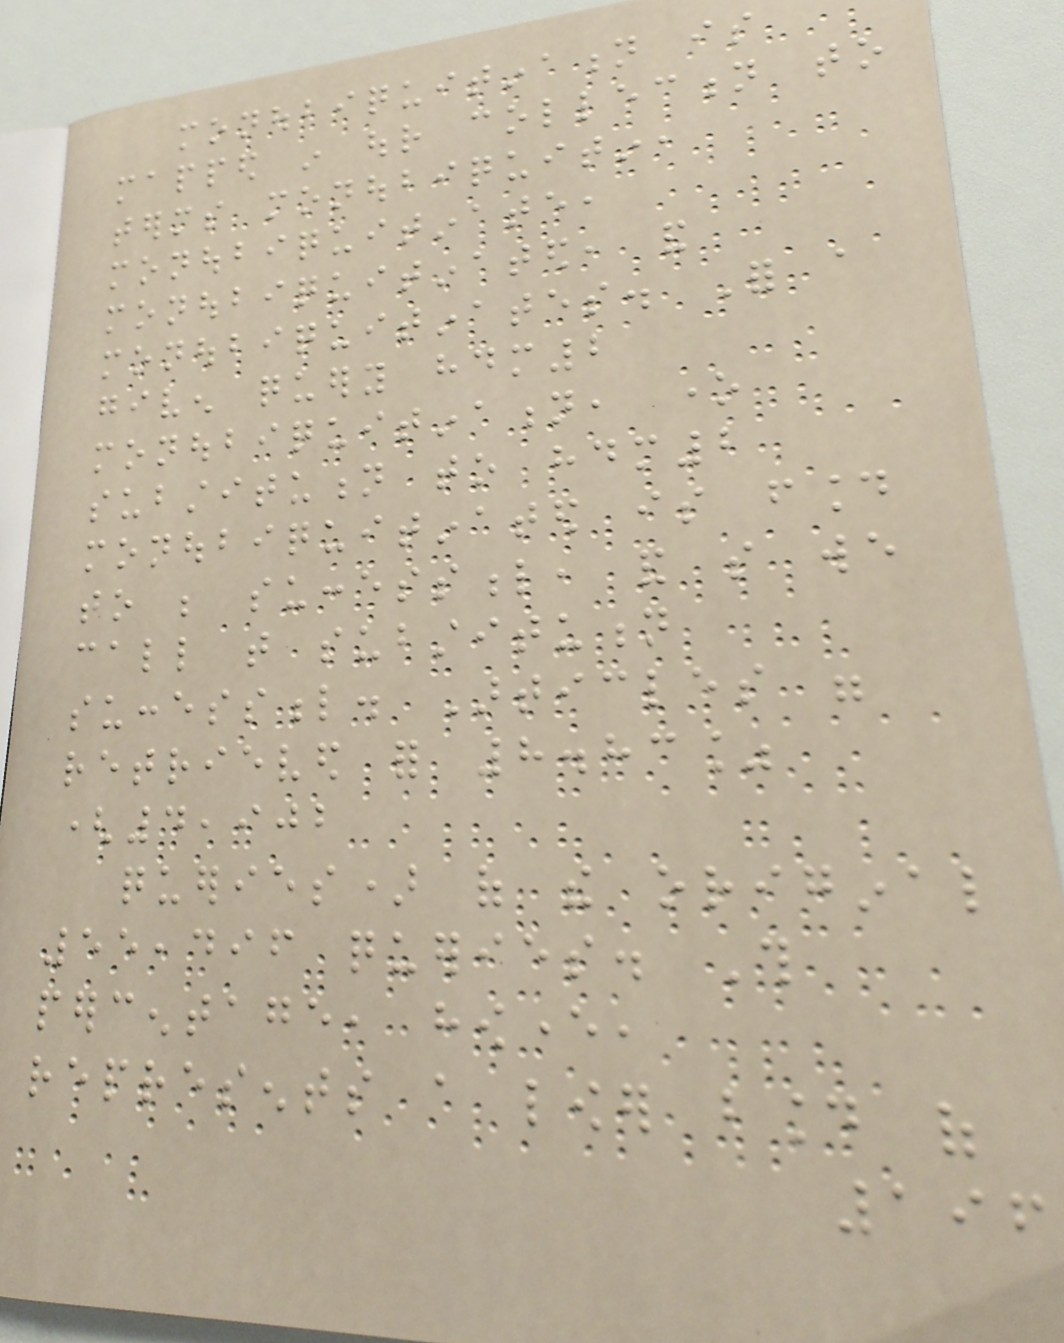monoubiquitination is
mapped in our collection to
terms monoubiquitin,
monoubiquitinate,
monoubiquitinated, and
monoubiquitinates. For a
given query hdm2
monoubiquitination, one
substitution to hdm2
monoubiquitinated is found
to be successful, and so we
call that substitution
successful. Articles were
retrieved for 8.83%
(4,902
queries) of the original
55,496 queries. This
percentage, however,
represents a lower bound of
196
